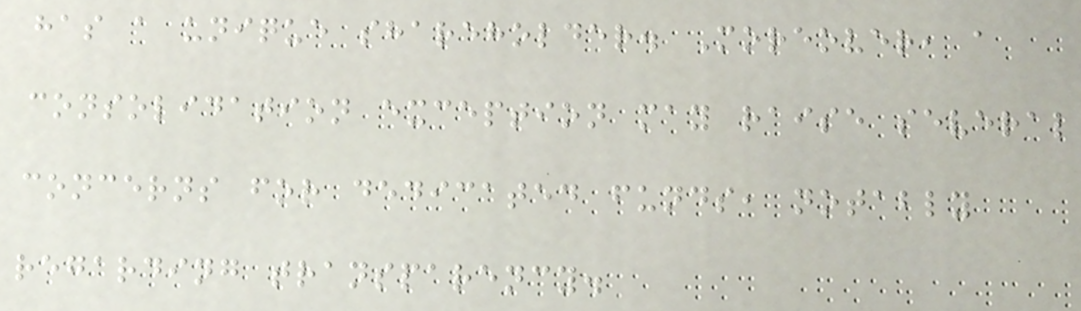has a unique shareholder. Moreover, a
consolidation exception may raise several
concerns for dedicated funds, notably
regarding transparency.
